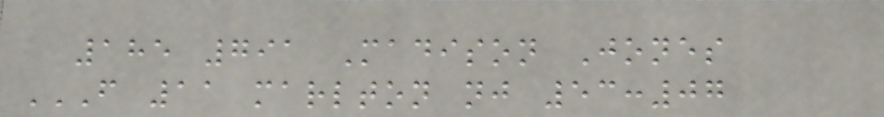185 791 Madison Jones
F 11 MARLTON NJ 53:07
